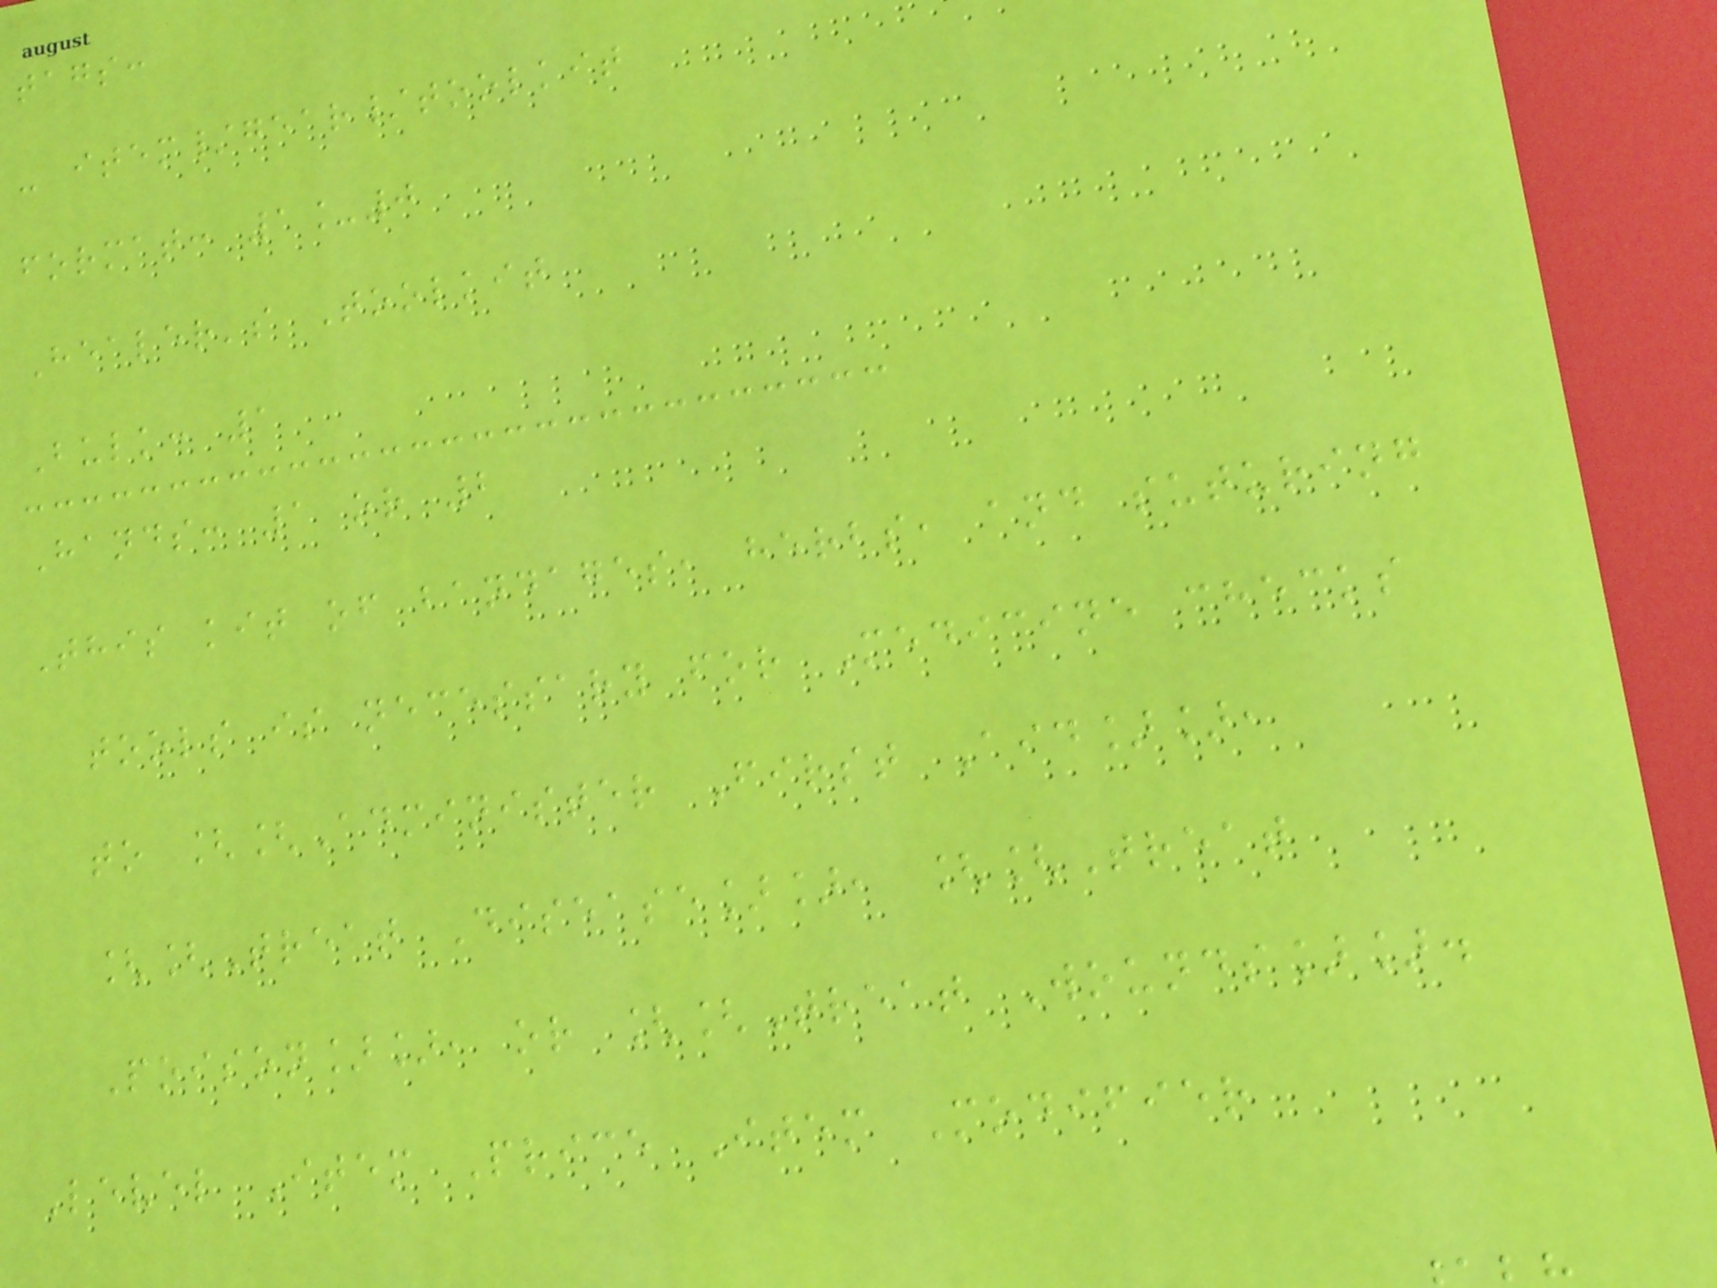tags:
- item/gear/toolkit
format: 1_0
Healer's Toolkit
Bulk: 1
Hands: 1 or 2
This kit of bandages, herbs, and suturing
tools is necessary for Medicine checks
to [[Administer First Aid]],
[[Treat Disease]], [[Treat
Poison]], or [[Treat Wounds]].
Level Item Price Item Modifier
